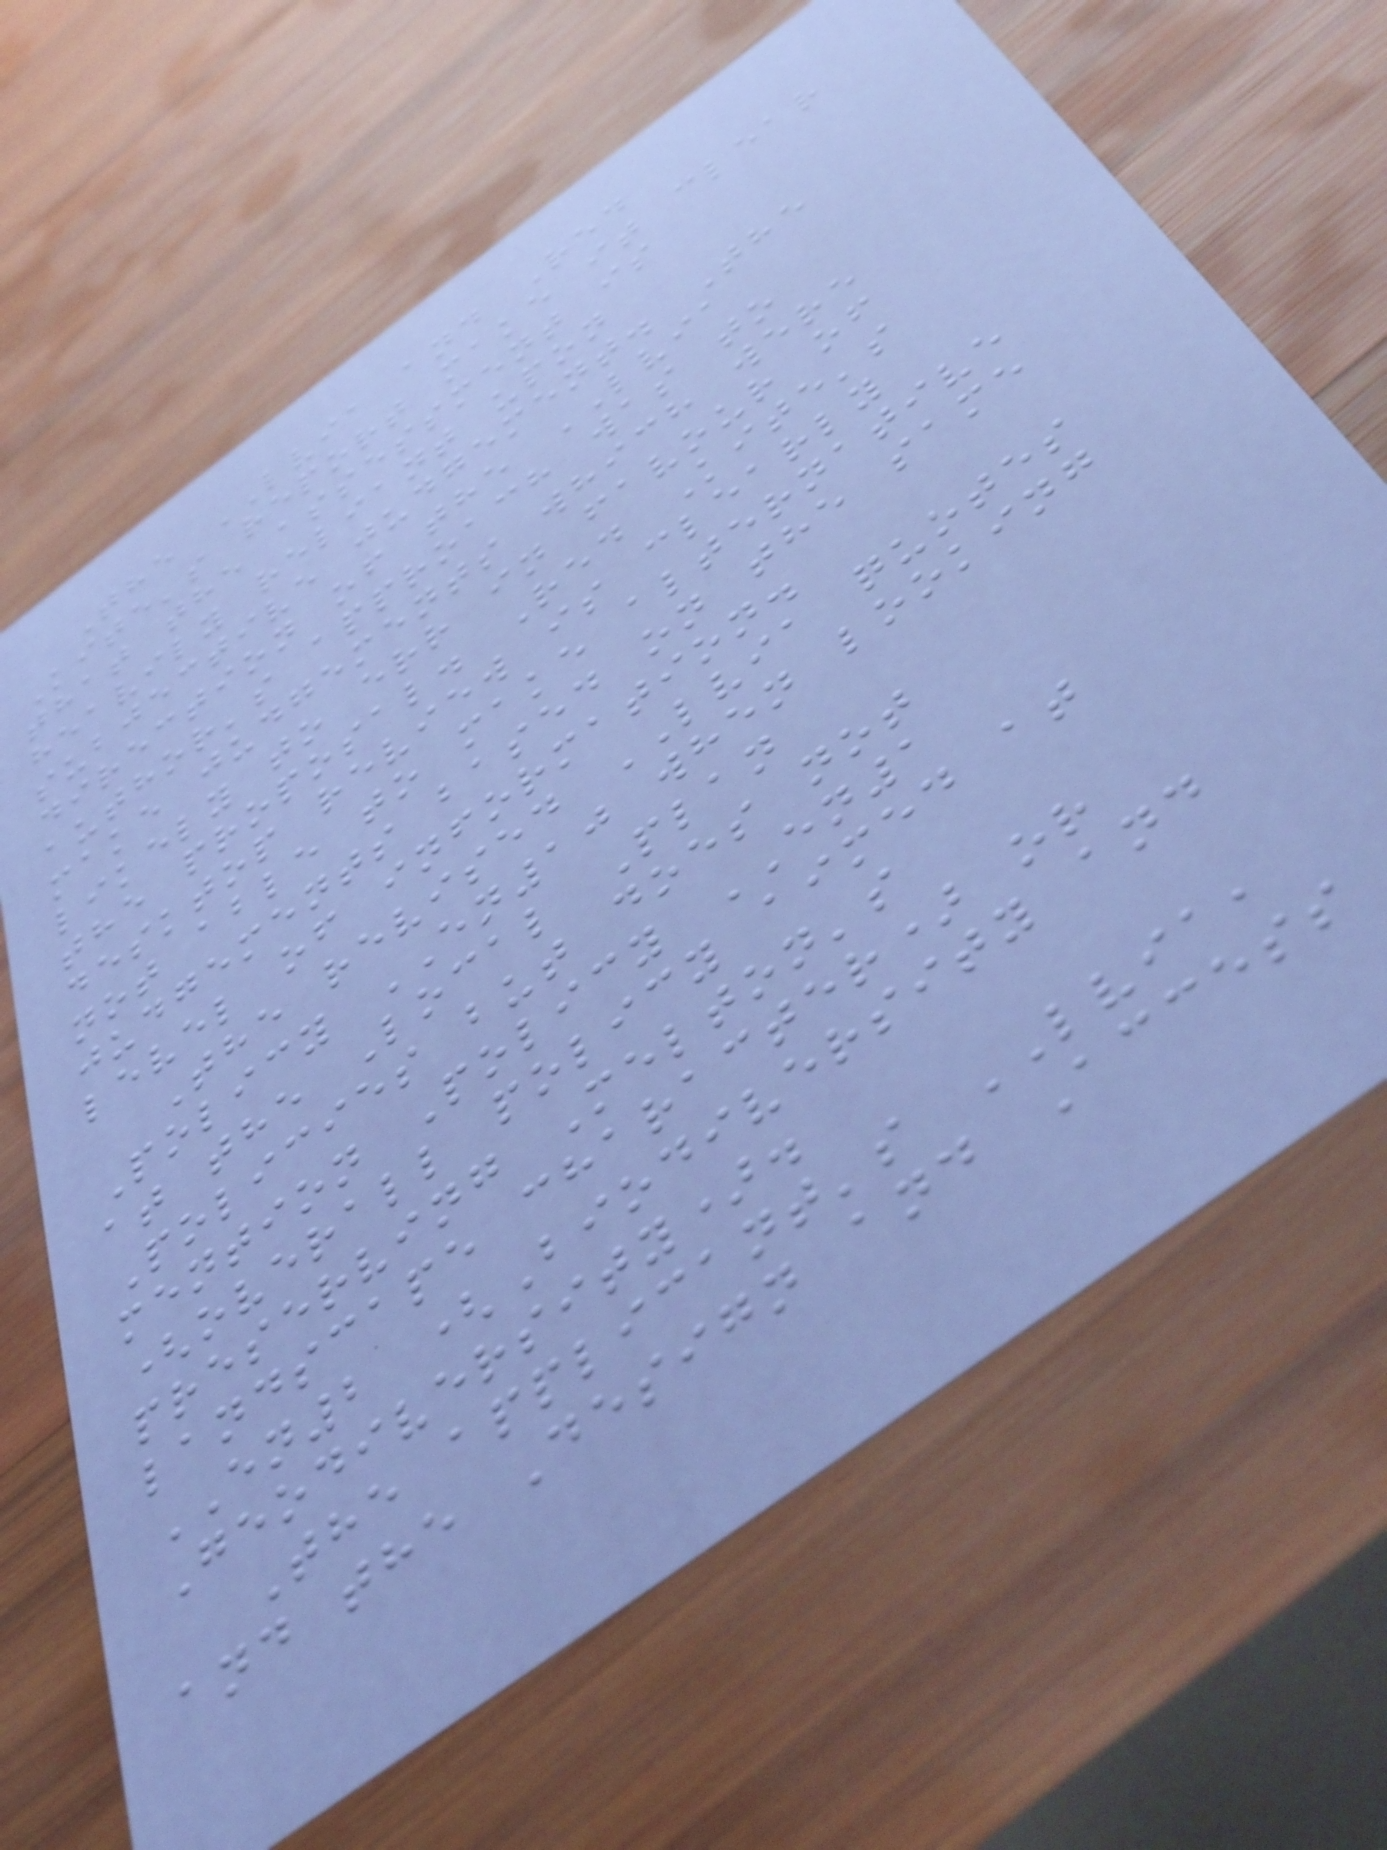The LVIA and Red
Kite's report make it clear
that the assessment is
heavily reliant upon
subjective judgement. The
direction of the LVIA
author's approach was to
make judgements which were
likely to err in favour of
the proposal. Red Kite's
desktop review is clearly
not able to make alternative
judgements based on the same
level of information.
The revised LVIA quotes
Policy EN10 when looking
at the Local Plan
Policies but does not
mention Policy EN1
(overall policy aimed at
preserving Melton's
landscape character) or
EN2 (Biodiversity and
Geodiversity).
The applicant's LVIA,
and the Design and Access
